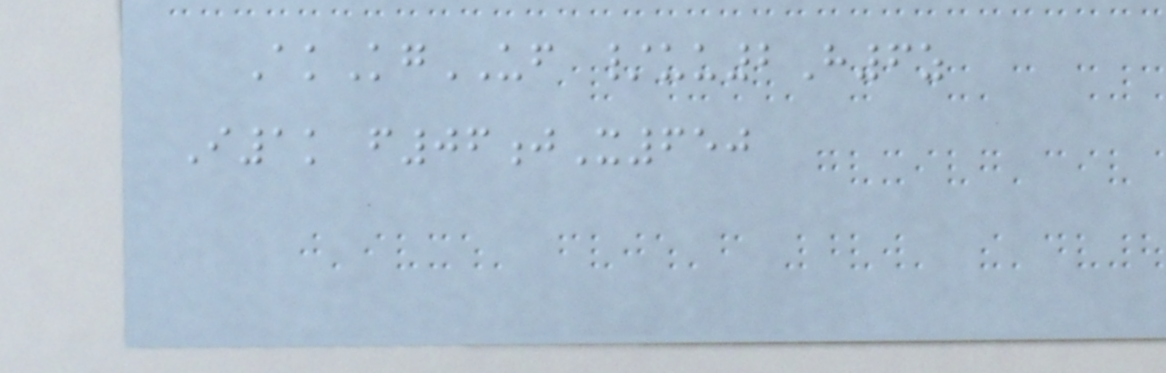AkKgUF /uu2H6z
I1k f06jX650
